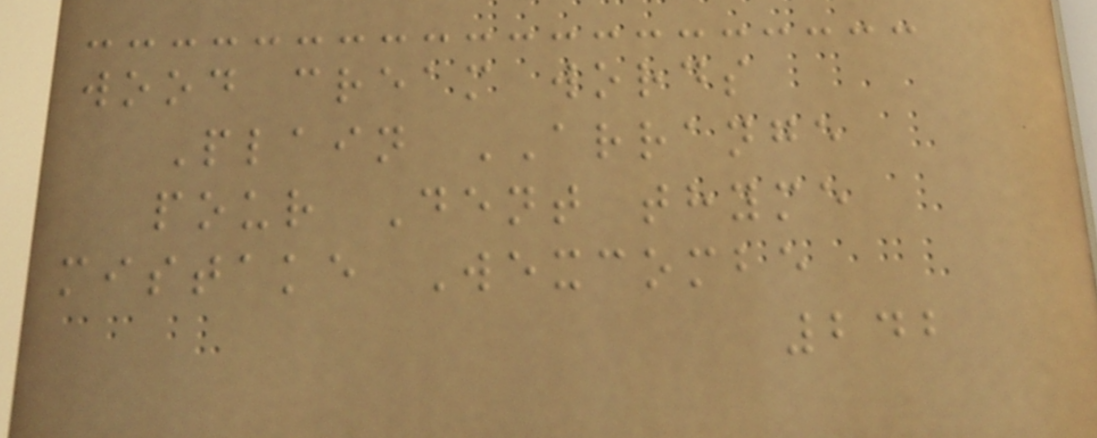wood cream words
Plain ARRANGE
pour Dent thyme
mistake Wexcombe
242
